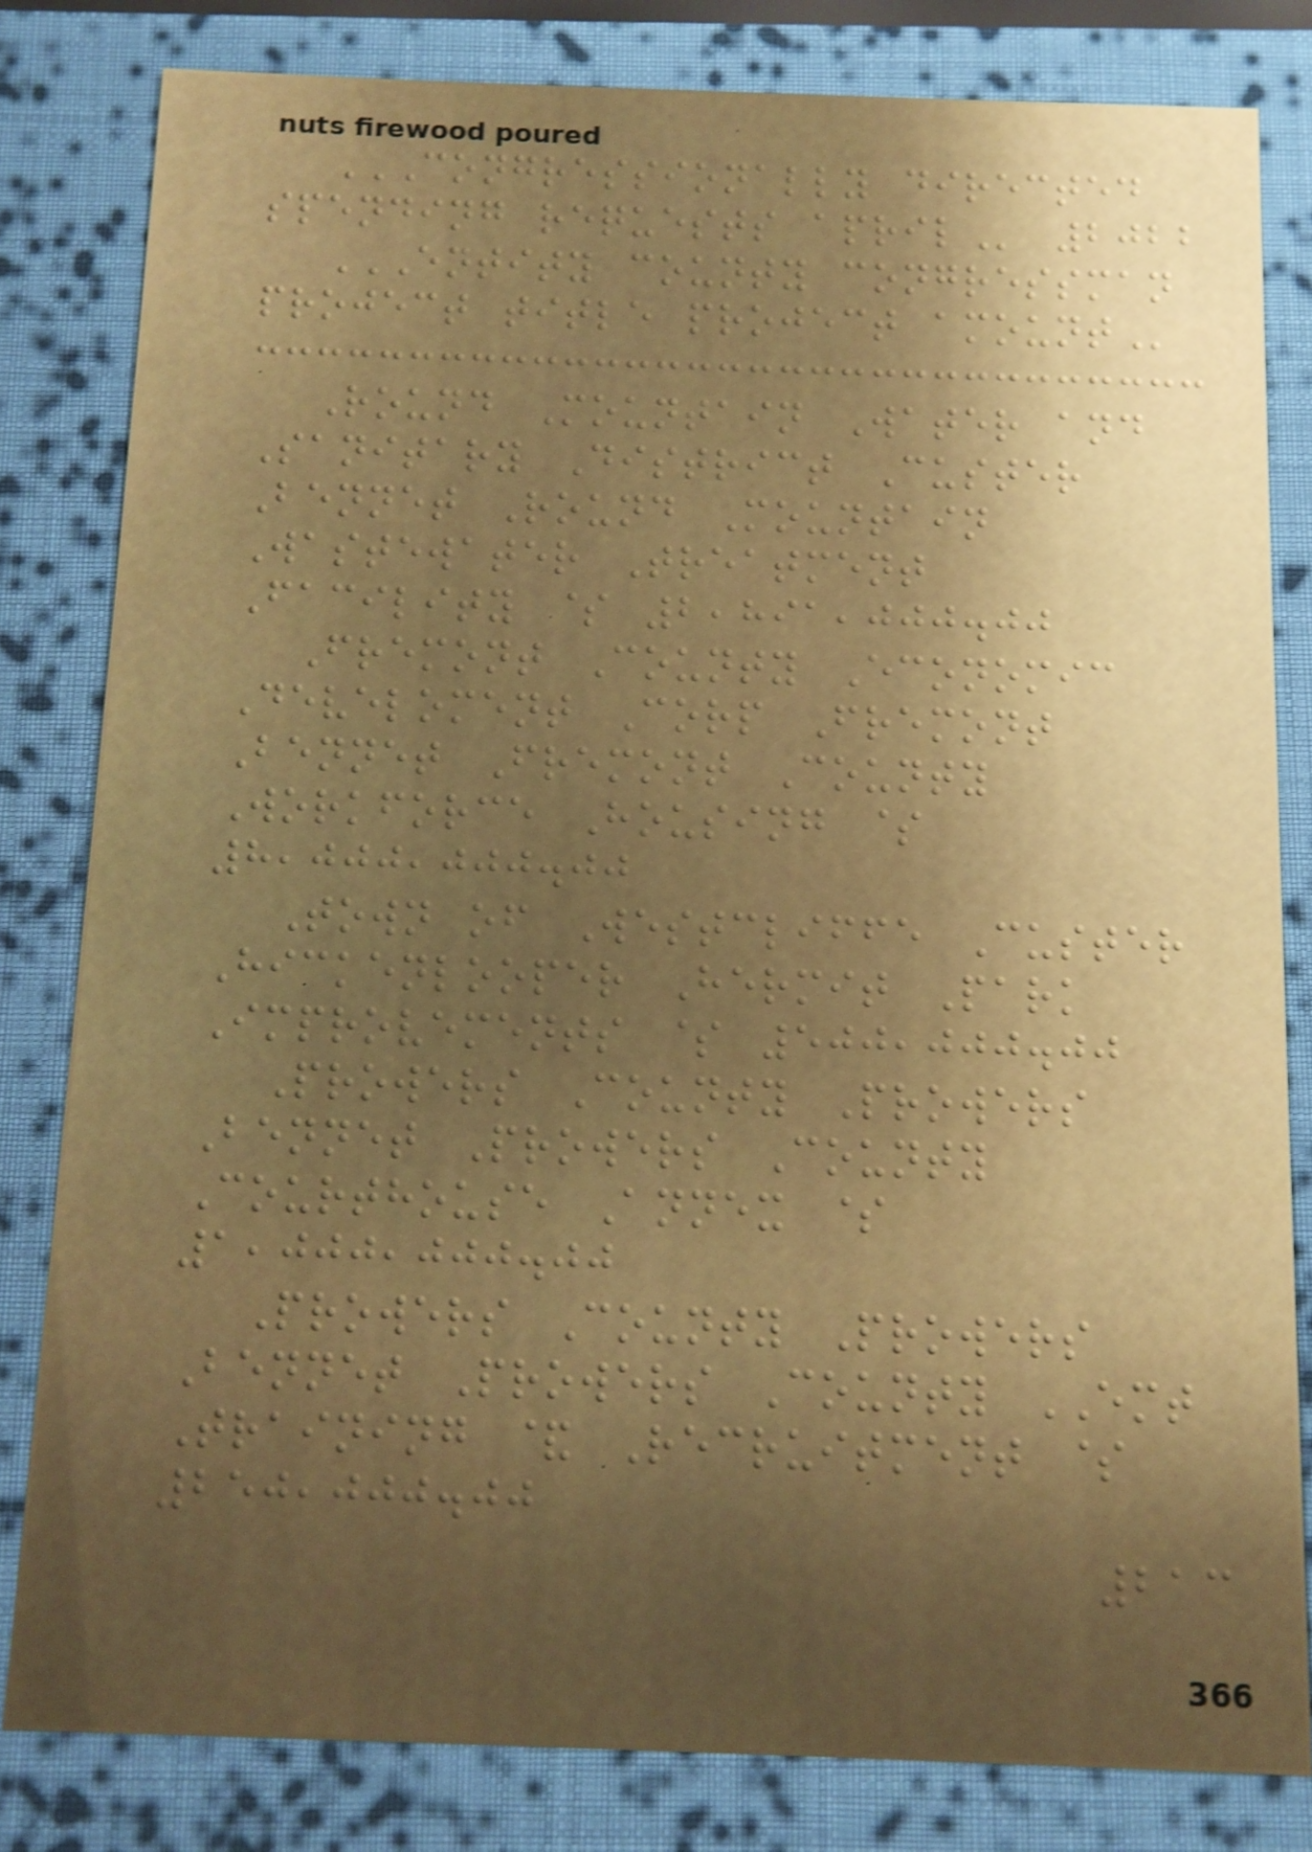CONGRESSIONALLY DIRECTED
SPENDING REQUESTS APRIL 2022
ENTITY COUNTY CONGRESSMAN
PROJECT TITLE PROJECT AMOUNT
Round Mountain Water and
Sanitary District Custer
Bennet Round Mountain
Wastewater Treatment
Facility $ 2,891,000.00
Fremont County Economic
Develoment Corp Fremont
Bennet Fremont County
Workforce Housing $
8,000,000.00
Town of Westcliffe Custer
Hickenlooper Hermit Park
Improvements $ 500,000.00
Prowers County Prowers
Bennet Prowers County
Courthouse Annex $
1,000,000.00
Prowers County Prowers
Bennet Prowers County EMT
Training & Recruitment $
250,000.00
213
